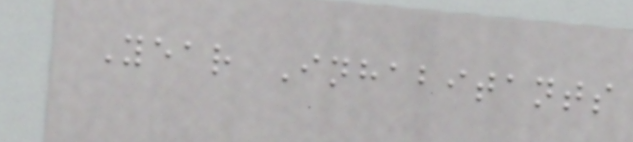Year Inhabitants
